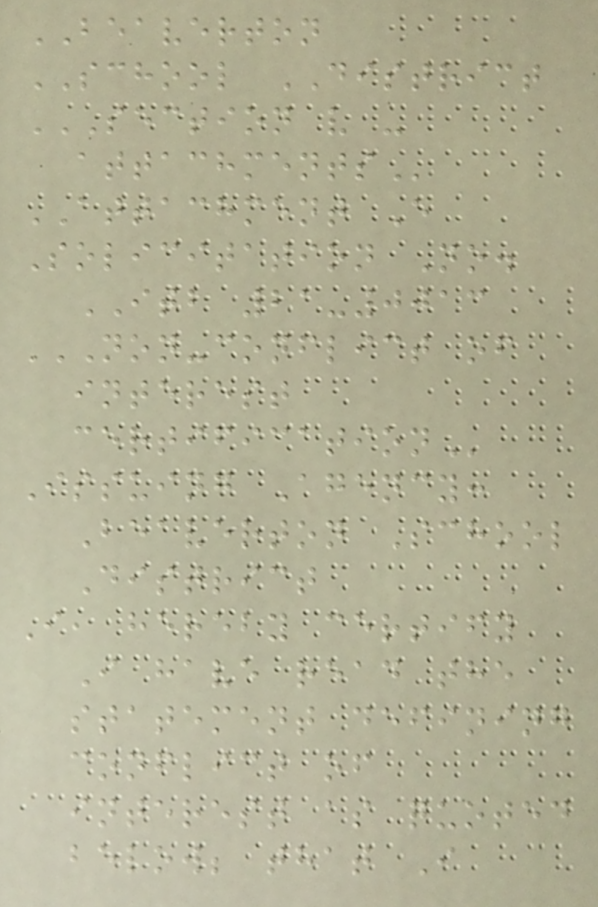BEAVERTON
SCHOOL DISTRICT
SECTION V -
ATTACHMENTS
ATTACHMENT E
Solicitation No.
ITB 21-0013
NON-CONFLICT OF
INTEREST
CERTIFICATION
Issuing Agency:
Beaverton School
District
I, hereby certify
I have read the
statement defining
conflict of
interest as quoted
below; that I
